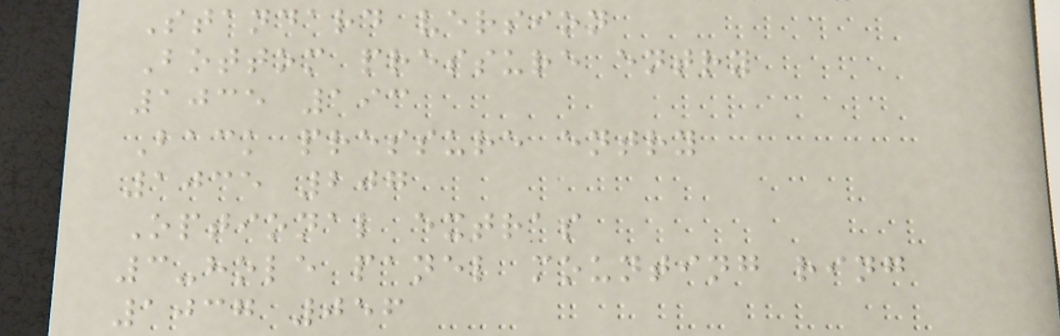Standard version
Bottom pressure entry
1035 193
Back pressure entry
1035 207
Optional extras
3-hole panel mounting ring
1037 056
